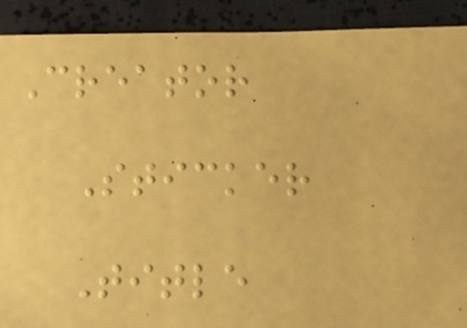Creator
Sticker
Title
